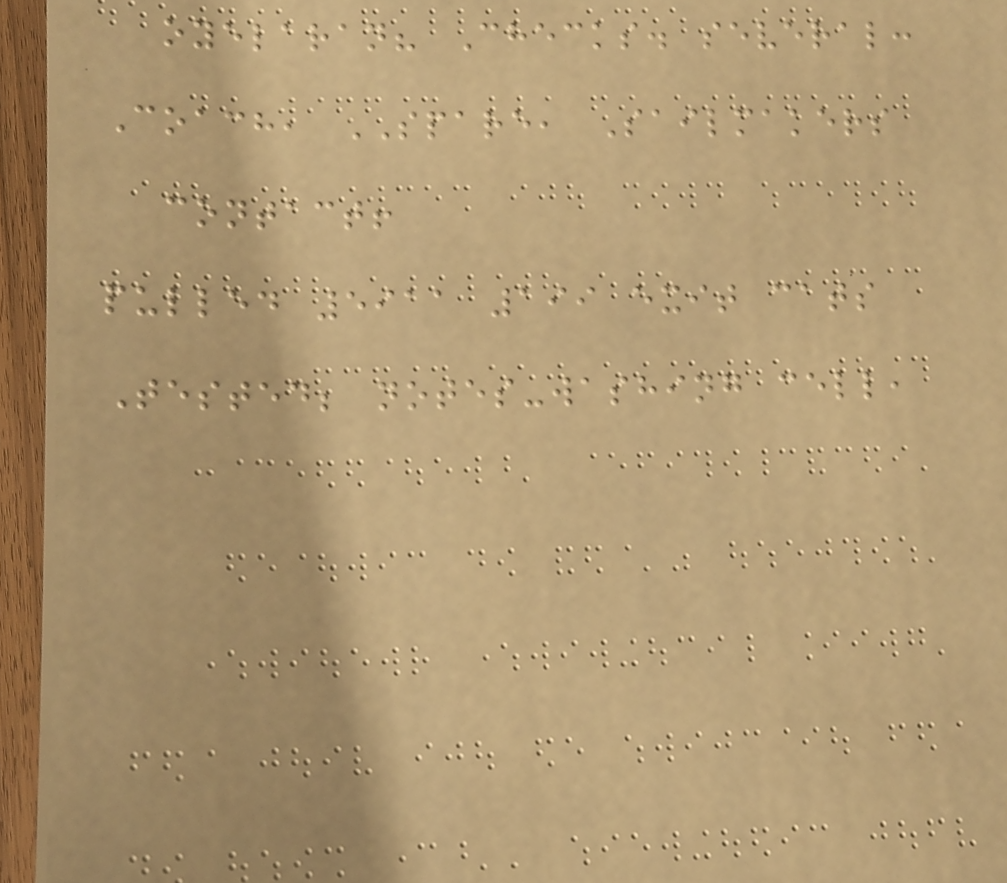oyelaran? Checks. several:
Coach, SPARE, Sailmakers
contact!
pulled 5911 199 exit cats
Tested; notes-washing cell,
